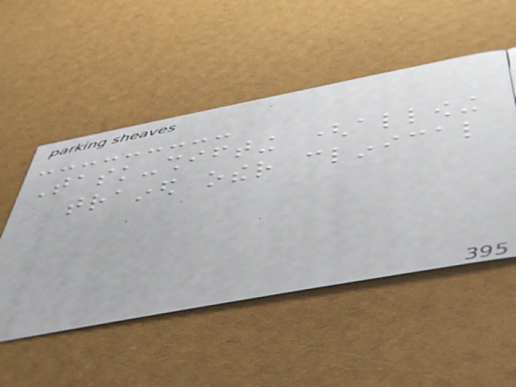Task-shifting (allowing
trained other clinical
